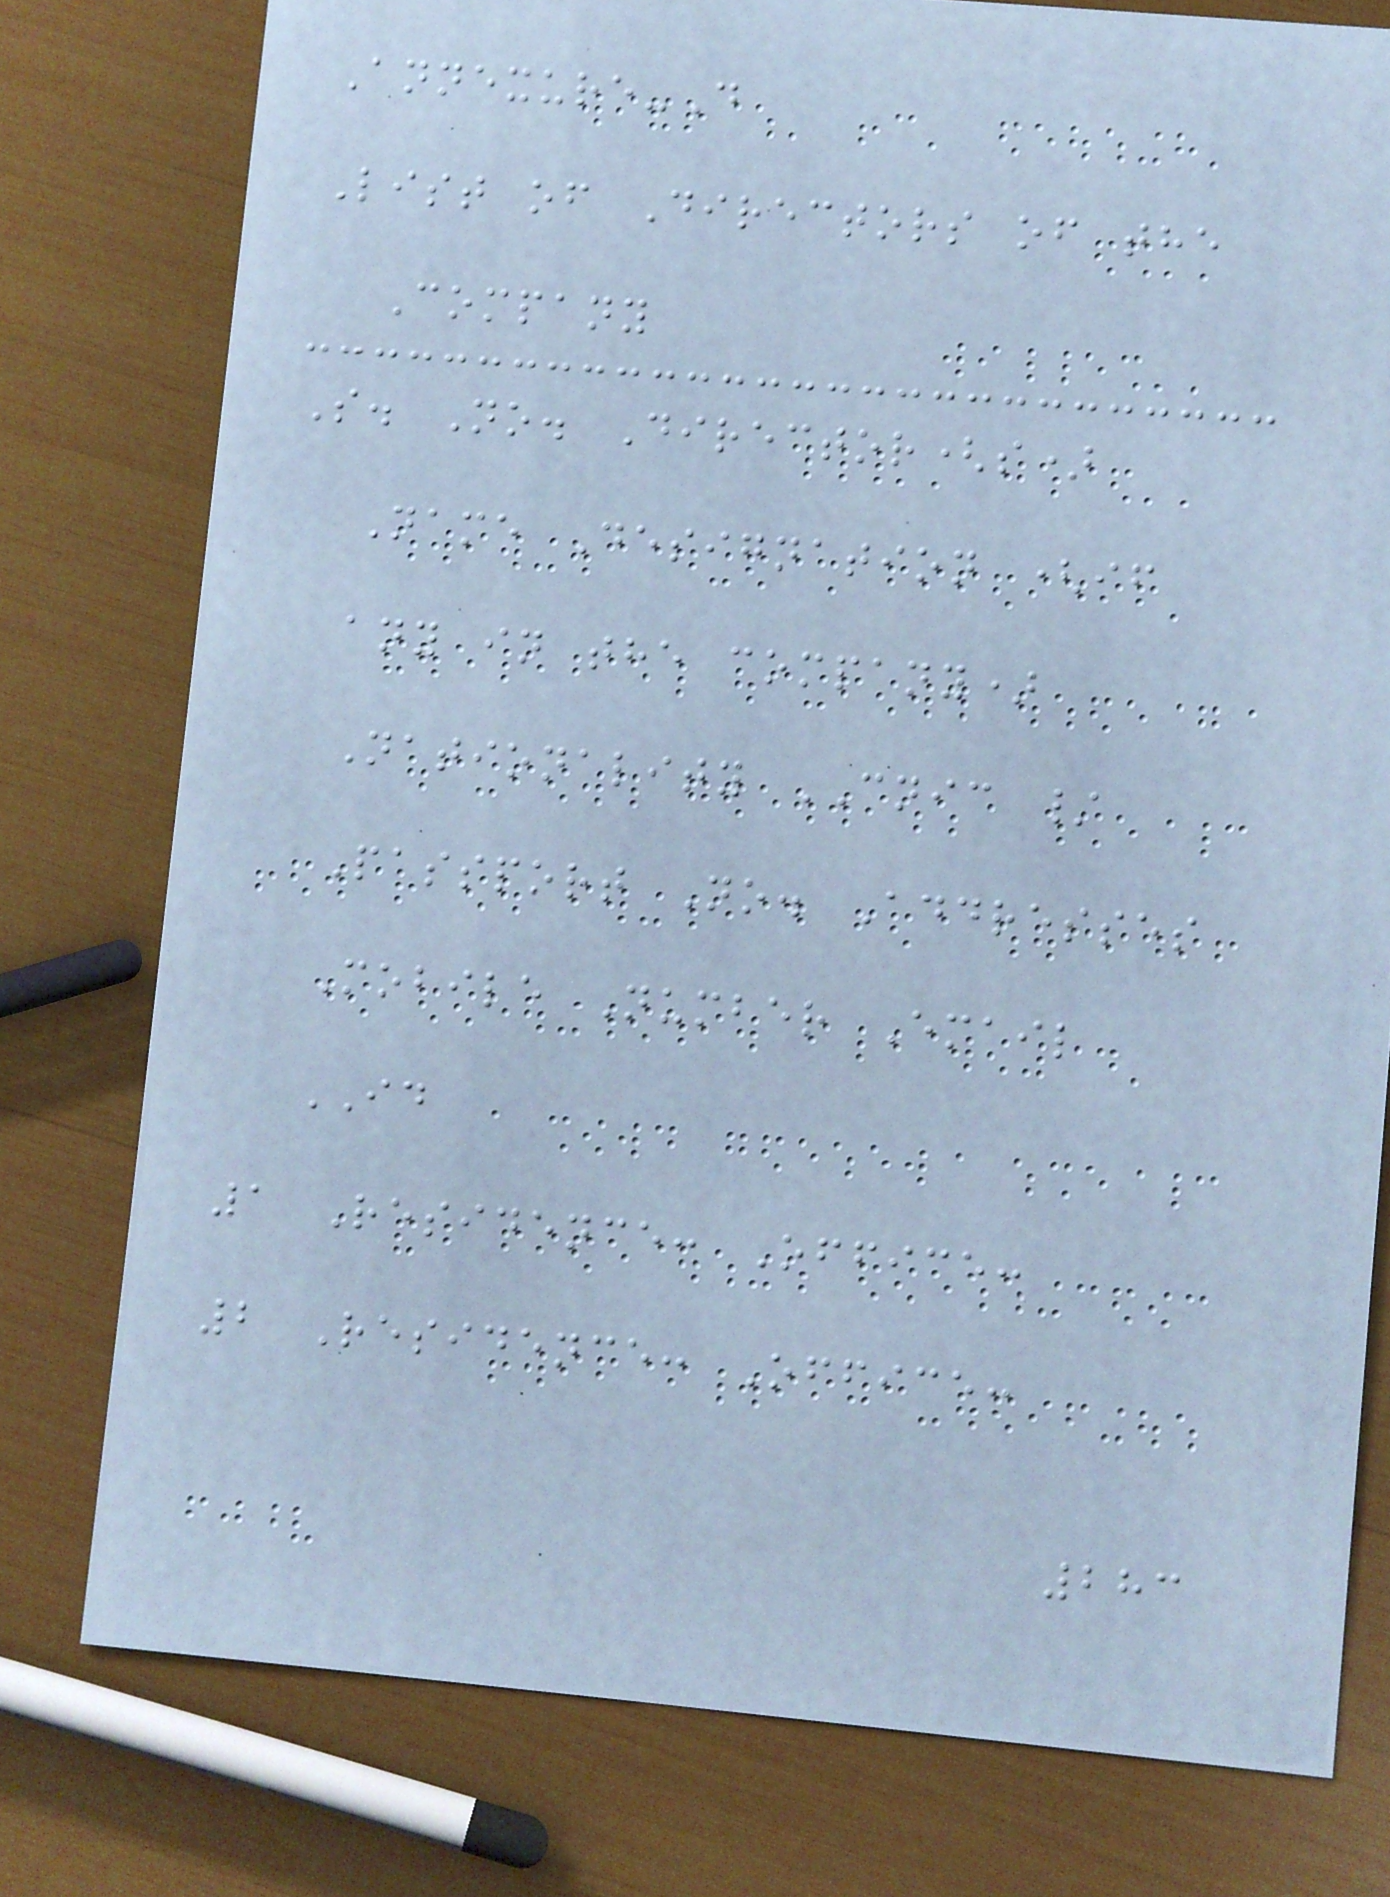Annexure-D
List of Directors of the
Company
S. No. Director(s)
Name Designation (if
any in the company)
Nationality CNIC /
Passport No. Addresses
Mobile Number Email
ID
1 Residence: Office:
2 Residence: Office:
283
